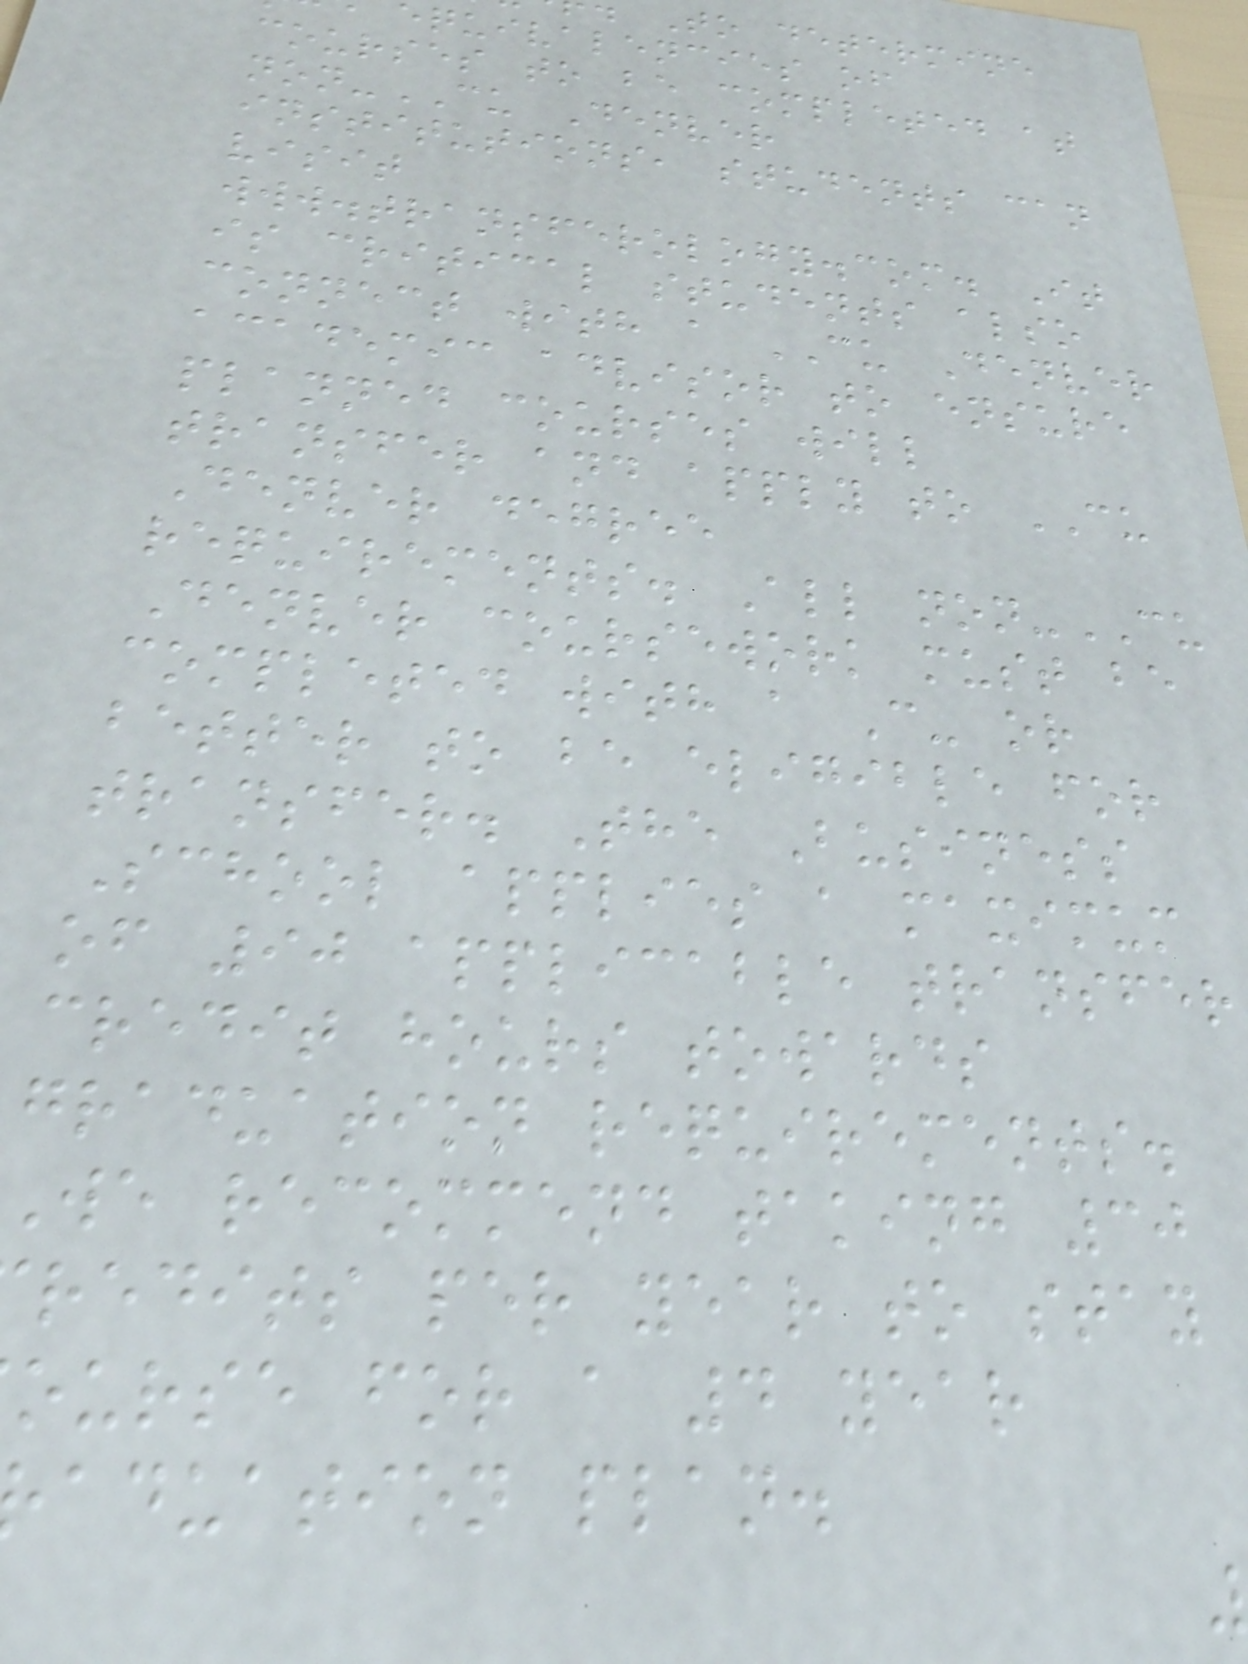To determine
equivalencies of
courses to be completed at
non-CU Denver
institutions, students can
visit
www.transferology.com. It
is critical students also
connect with a CU Denver
academic advisor to ensure
planned courses will
transfer and apply to CU
Denver degree
requirements. All non-CU
Denver coursework must be
completed with a C- or
better to be eligible for
transfer. The Business
School applies a maximum
of 90 applicable transfer
credit hours towards
graduation requirements.
we recommend taking 30
redits per year to stay
ourse for a 4 year
aduation plan.
